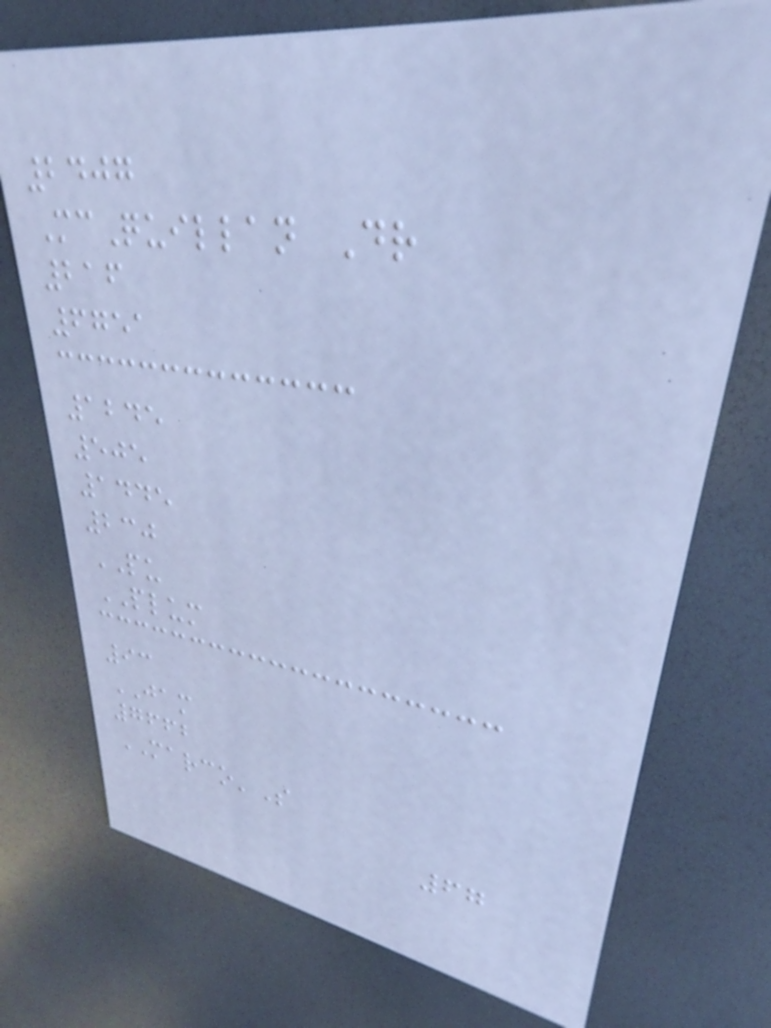2407
McQuillan Dr
216
6751
1245
505
1445
230
PU
PLUM
93
JAM
7662
MARCO'S
67
